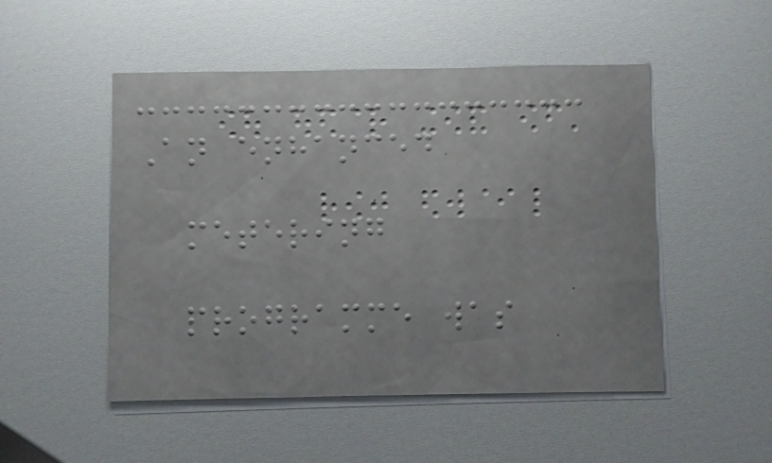An enhanced
metering
programme was
